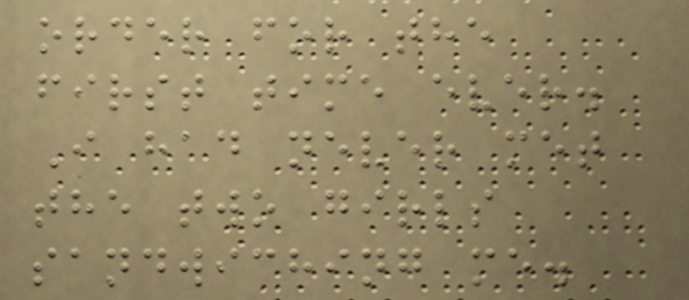order for the
first time ever.
I had never met
the two girls
sandwiching me.
